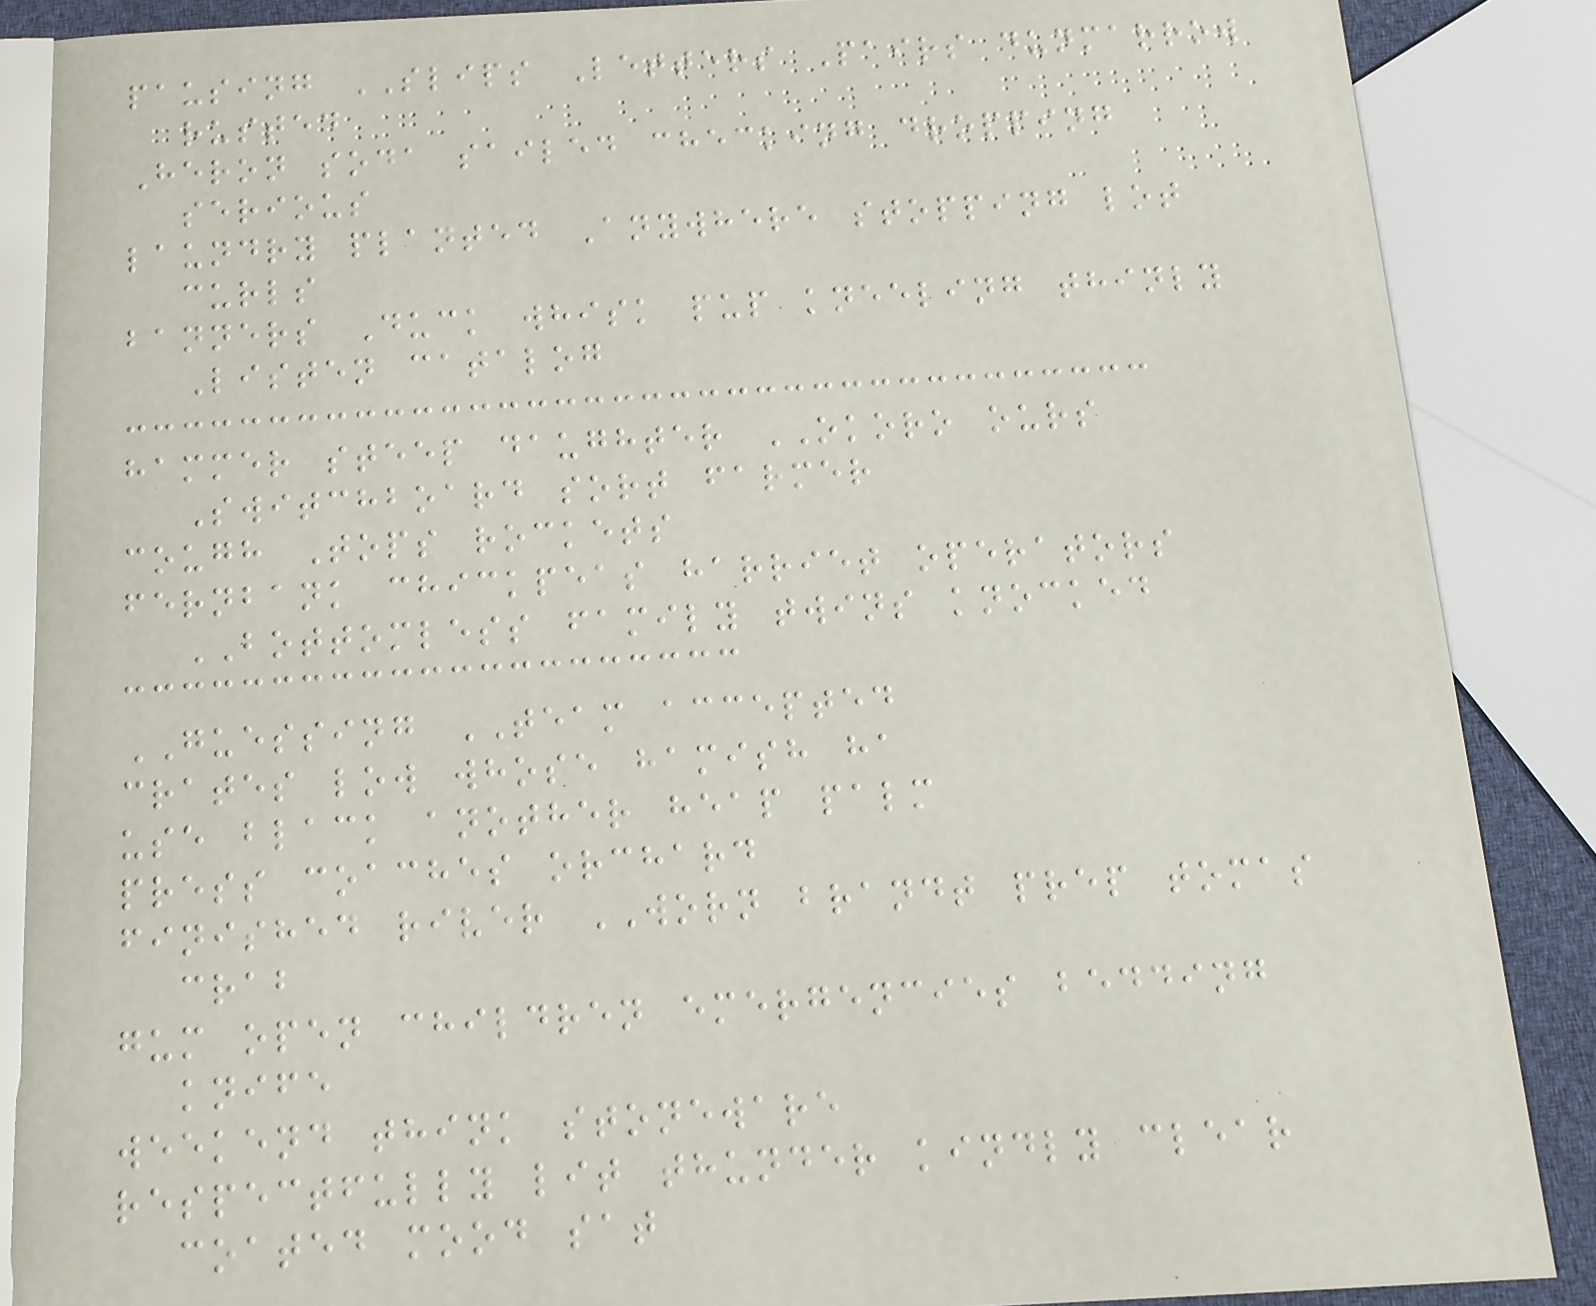pausing SLIPS Letters Pairs dunmarrow
rusted
Heron soda sailed checking dropping
serious
laundry planted Anywhere stopping lot
curls
banners Duck whisk pup kneeling thinly
Listen catalog
hammer steep daughter OKORO ours
Switchboard sort farmer
cough Tops rockets
fernbank chickpeas harriet operators
BOTTOMLESS family twins knocked
GUESSING TEAM accepted
crates low whose hamish ha
use black another heap palm
press coaches orchard
finished river WORN brandt prep tomas
crab
gum open children emergencies bedding
knife
weekend think stoneware
respectfully lit thunder kindly clear
coated mood sat
